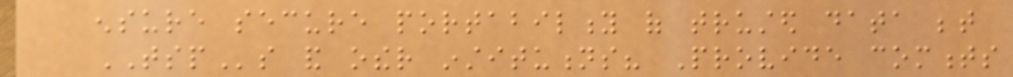ensure secure portability of trusted data between
TSPs and other institutions? Provide comments
